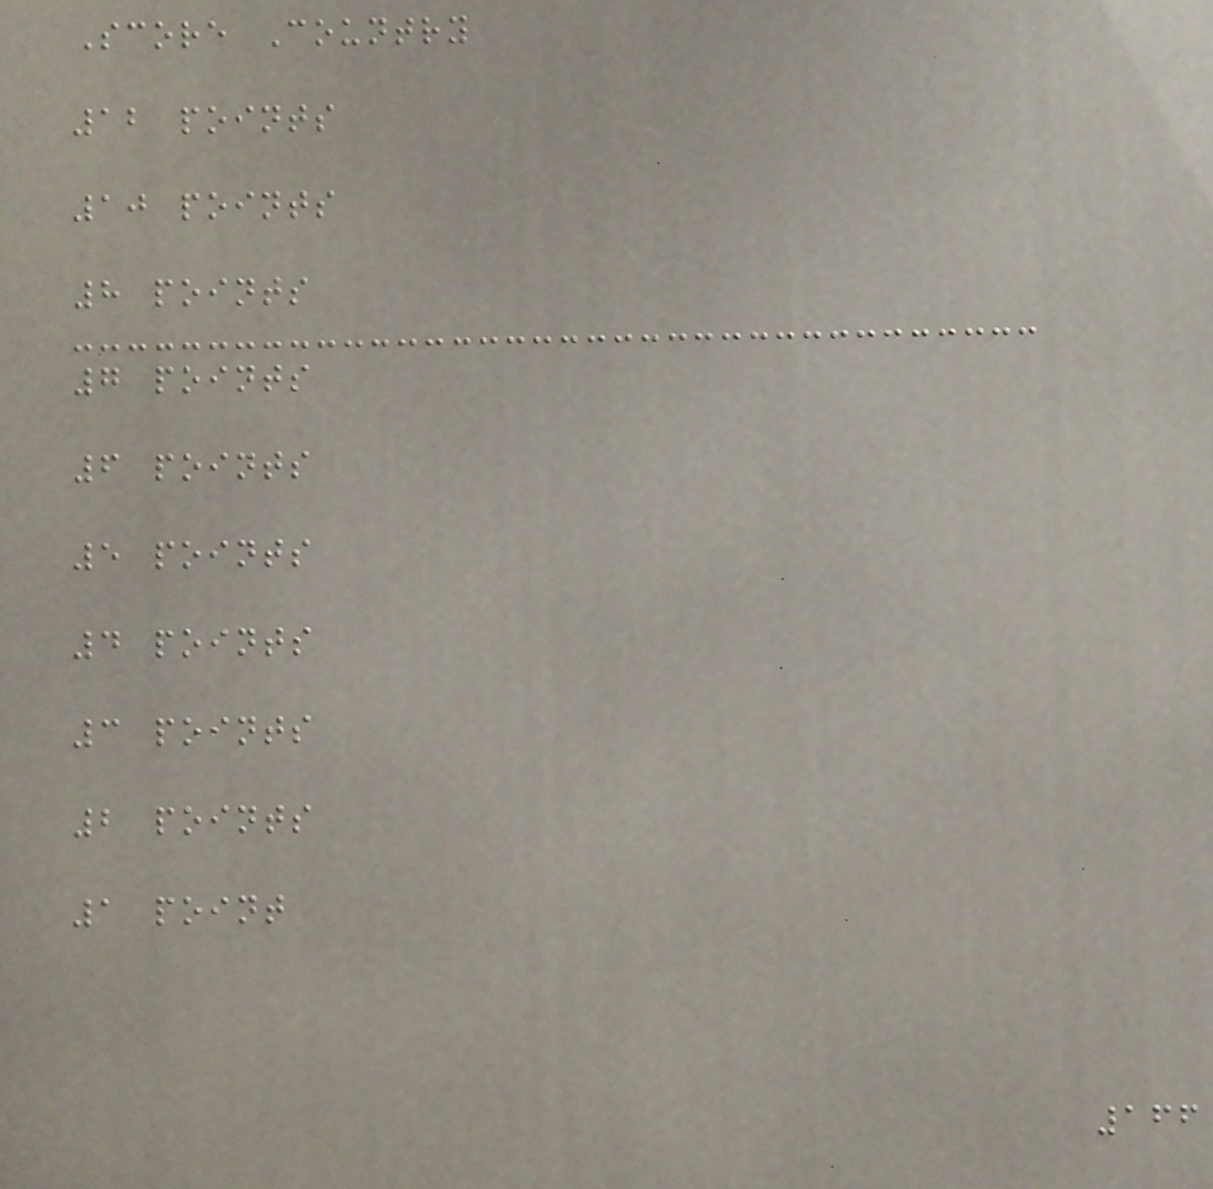Score Country
12 points
10 points
8 points
7 points
6 points
5 points
4 points
3 points
2 points
1 point
166
